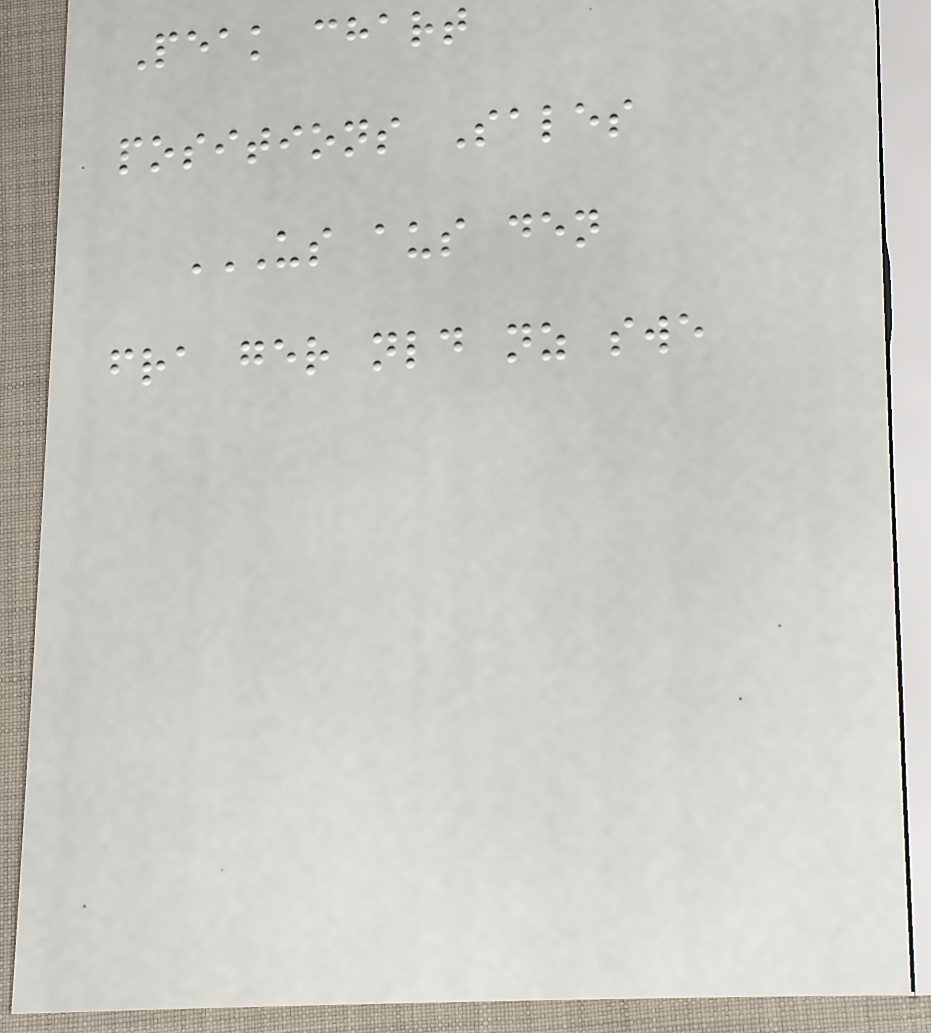Peak chart
positions Sales
US AUS DEN
FRA GER NLD NZ SWE
